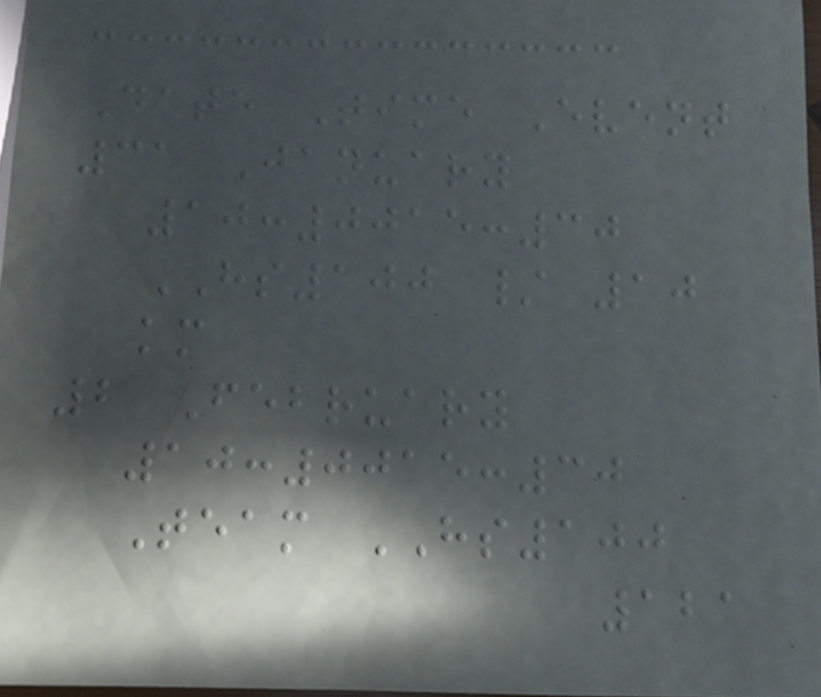Date Time Event
31 January
10:0015:30
HS100 / 10
km
2 February
10:0015:30
Team HS100
121
